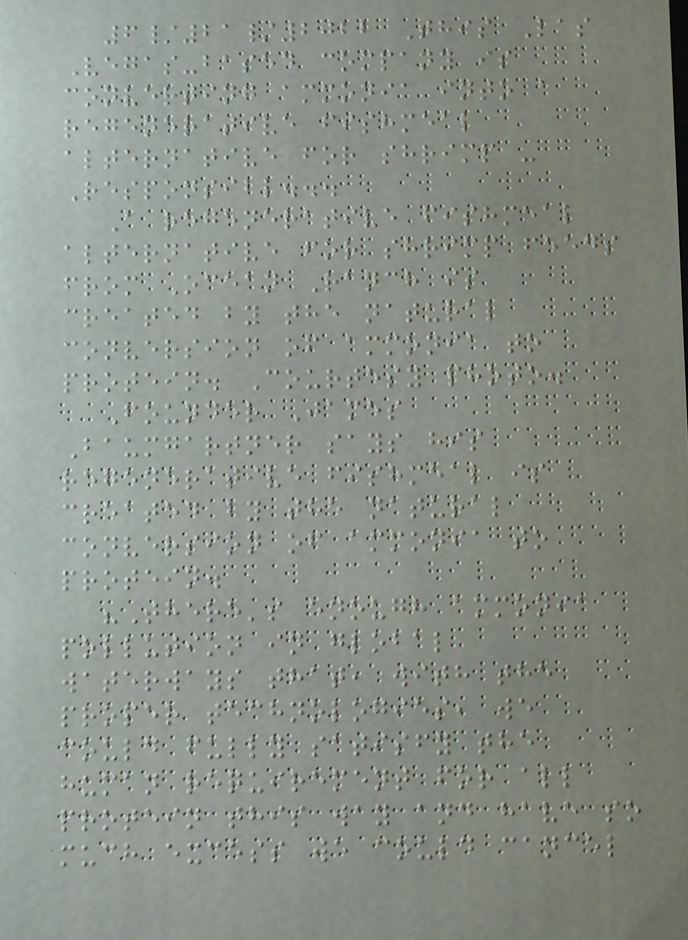6/21/2022 This Las
Vegas-based company is
converting ammonia into a
regenerative fishmeal
alternative for shrimp -
Responsibl...
A regenerative fishmeal
alternative for shrimp feeds
from Ocean Ranch is
created by the natural
conversion of ammonia to
protein. Courtesy photo.
Founder James
Baumgartner says his
regenerative fishmeal is
created by the natural
conversion of ammonia to
protein.
"There's enough ammonia
pollution in global
waterways that, with the
proper technologies, we
could fully satisfy the
human requirement for all
protein this way and have so
much excess we could cancel
